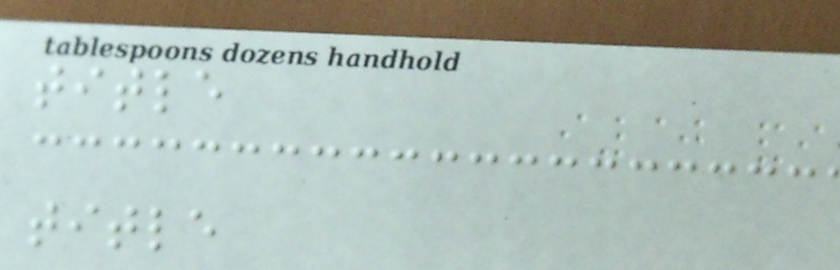title
title
